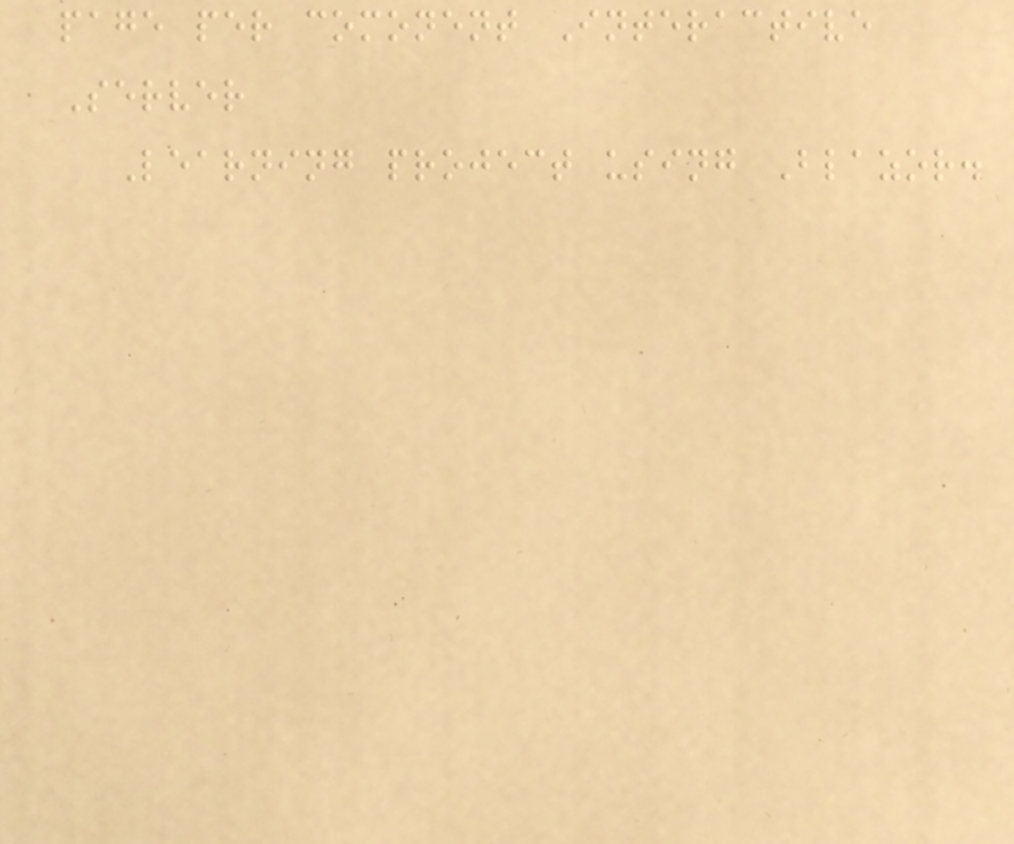page per comonent Interactive
Server
Learning project using Blazor.
